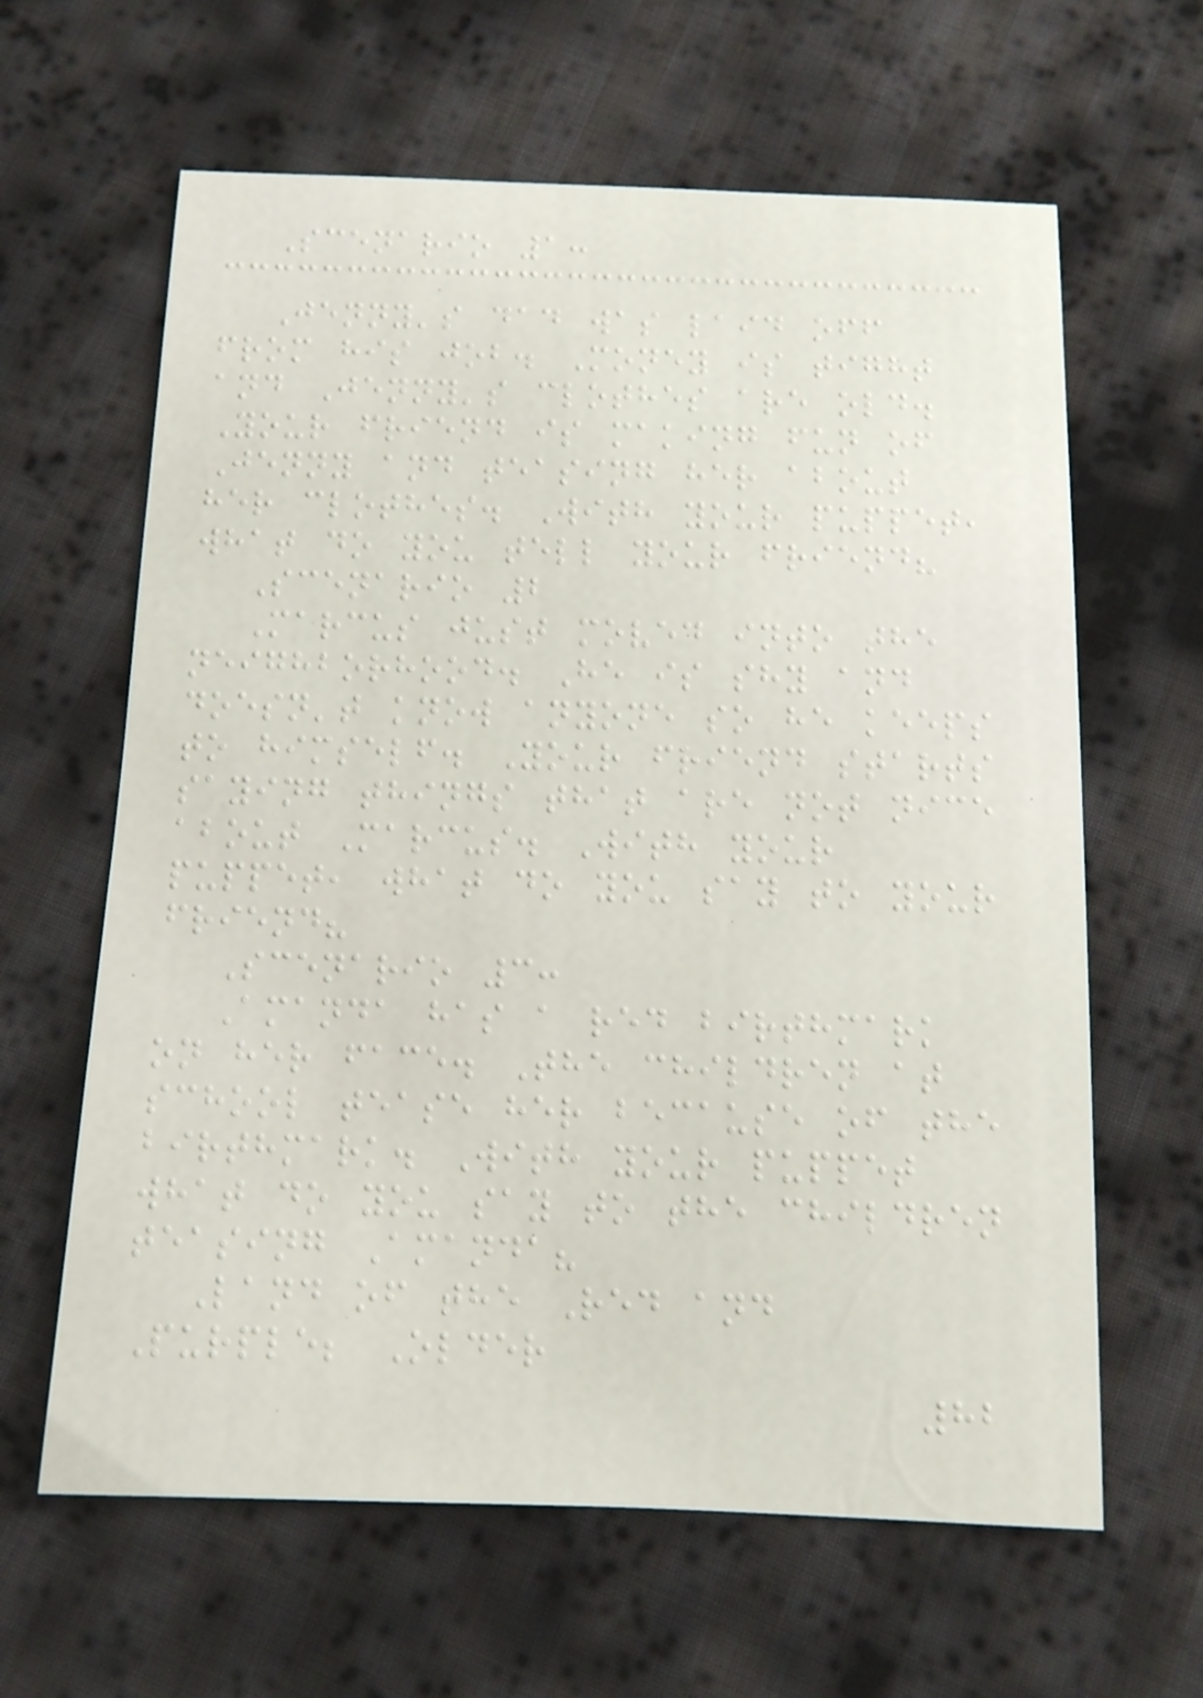Scenario 1:
Jenny's dad was laid off
from his job. Money is tight
and Jenny's clothes are old.
Your friend is making fun of
Jenny and teasing her about
her clothes. With your puppet,
what do you tell your friend?
Scenario 2
Marcus just moved into the
neighborhood. He is shy and
doesn't know anyone so he keeps
to himself. Your friend starts
saying things that are not nice
about Marcus. With your
puppet, what do you say to your
friend?
Scenario 3:
Amanda has a red birthmark
on her face. The children at
school tease her because of the
birthmark. With your puppet
what do you say to the children
teasing Amanda?
Land of the Red and
Purple; Older
82
